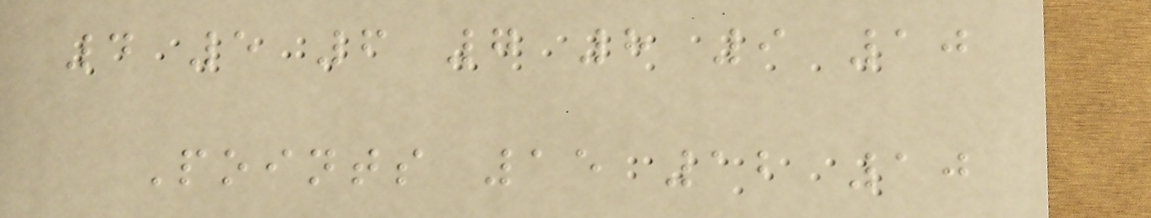4 5 6 7 8 9 10
Points 15 12 10
